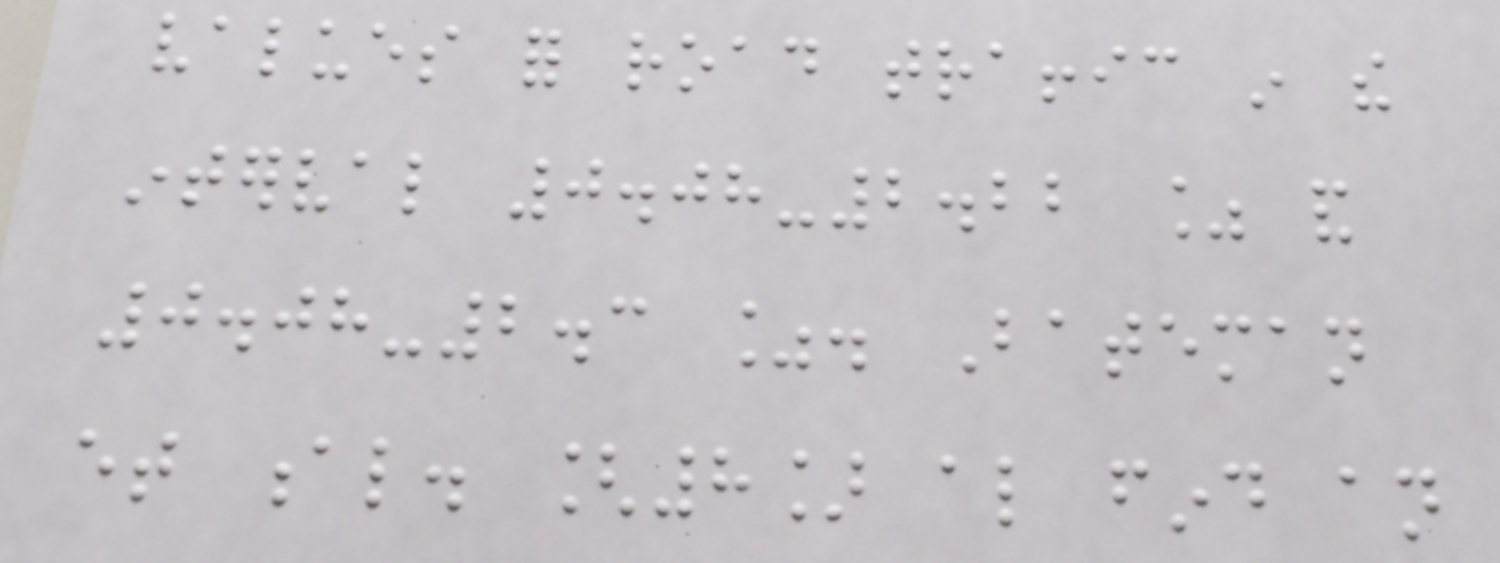values for road traffic in the
interval 0.08-2.22 % and
0.08-2.3 %. Bateman
et al. [8] also find an
